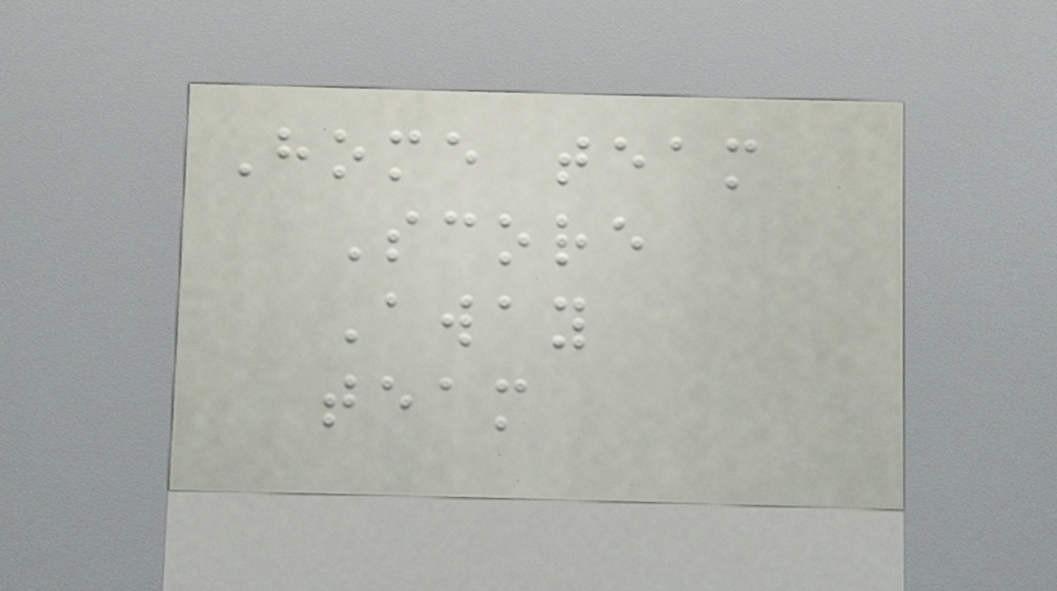Home team
Score
Away
team
